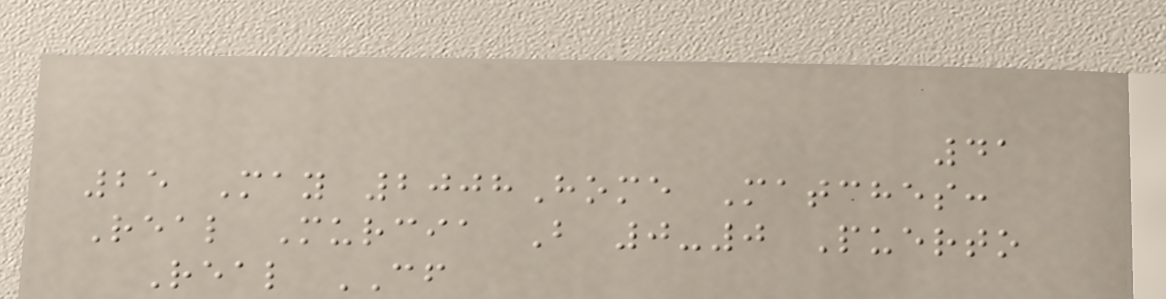41
25 May 2008Home Matches:
Real Murcia B 0-0 Puerto
Real CF
